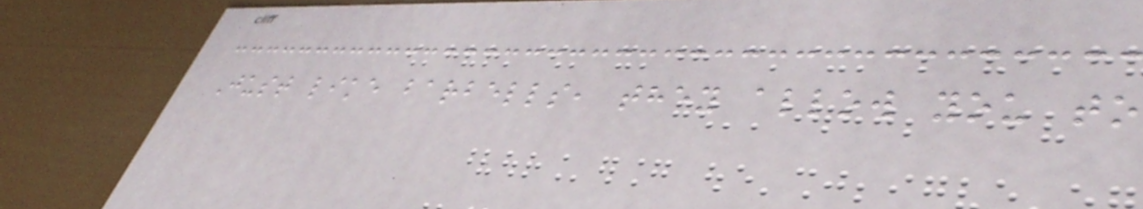Just like barbells, they allow you to
